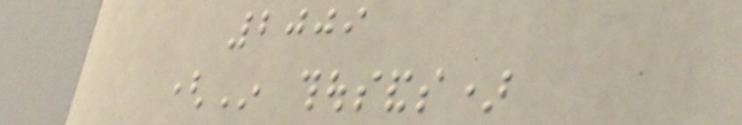2009
(In thousands)
